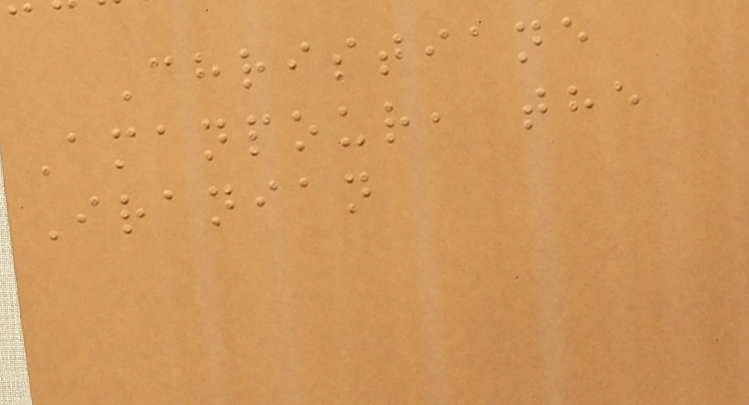Christiane
Amanpour, the
Iranian
